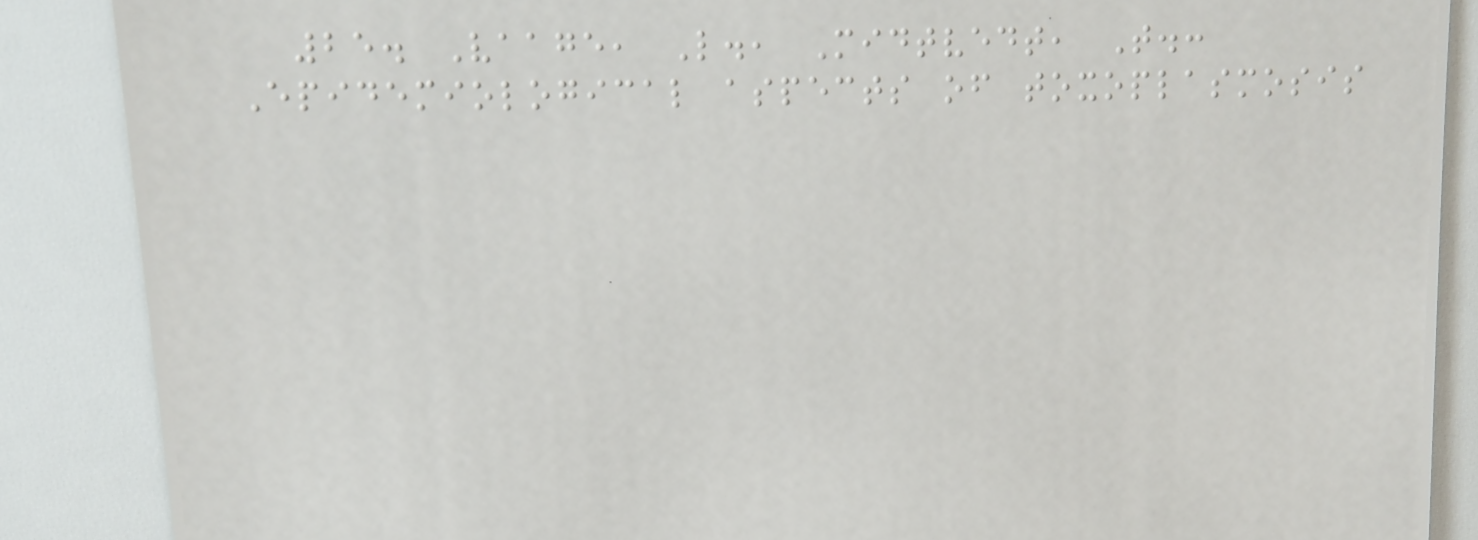25. Vaage, L., Midtvedt, T.:
Epidemiological aspects of toxoplasmosis
